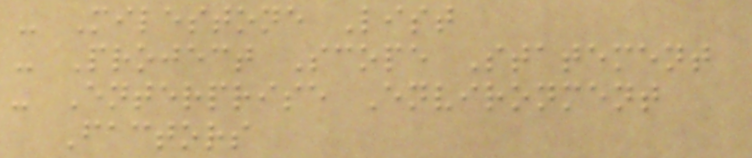- Milestone List
- Project Scope Statement
- Enterprise Environment
Factors
